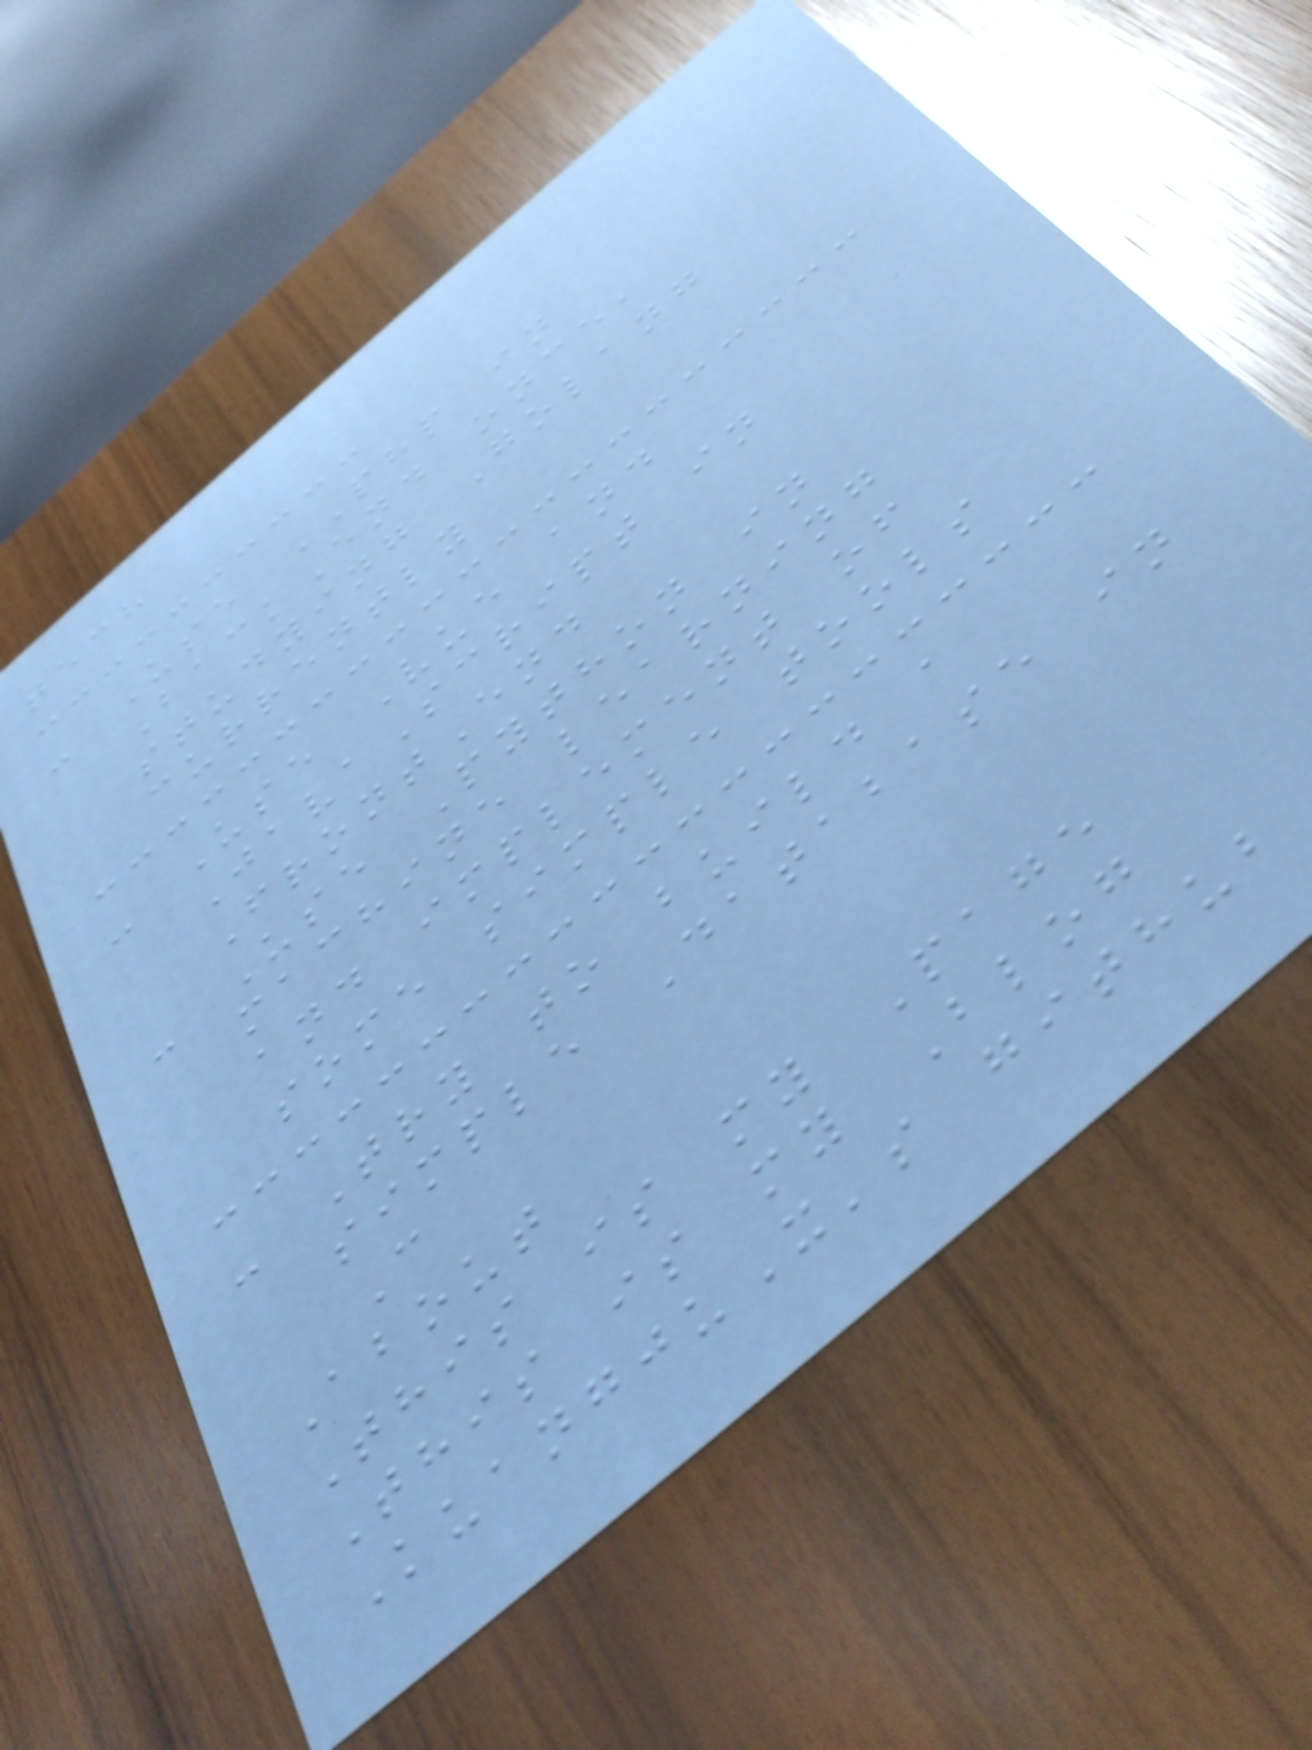tech
- Use PHP in
BackEnd once,
studying Golang
currently
- Use Vue and
JavaScript in
FrontEnd
- Use Python in
machine learning
and implement of
some simple tools
- Try to build a
simple Database in
C
About
This is my Page
This is my Blog
KuangjuX's github
